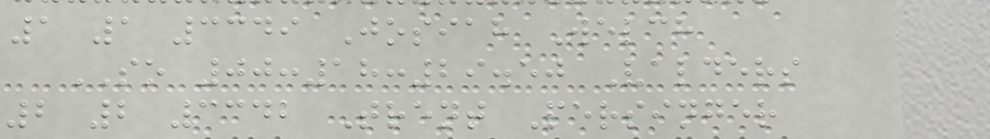1 1 3349 Josiah Welch
SO 00:18:29.50 Valders
2 2 3342 Trent Persinger
